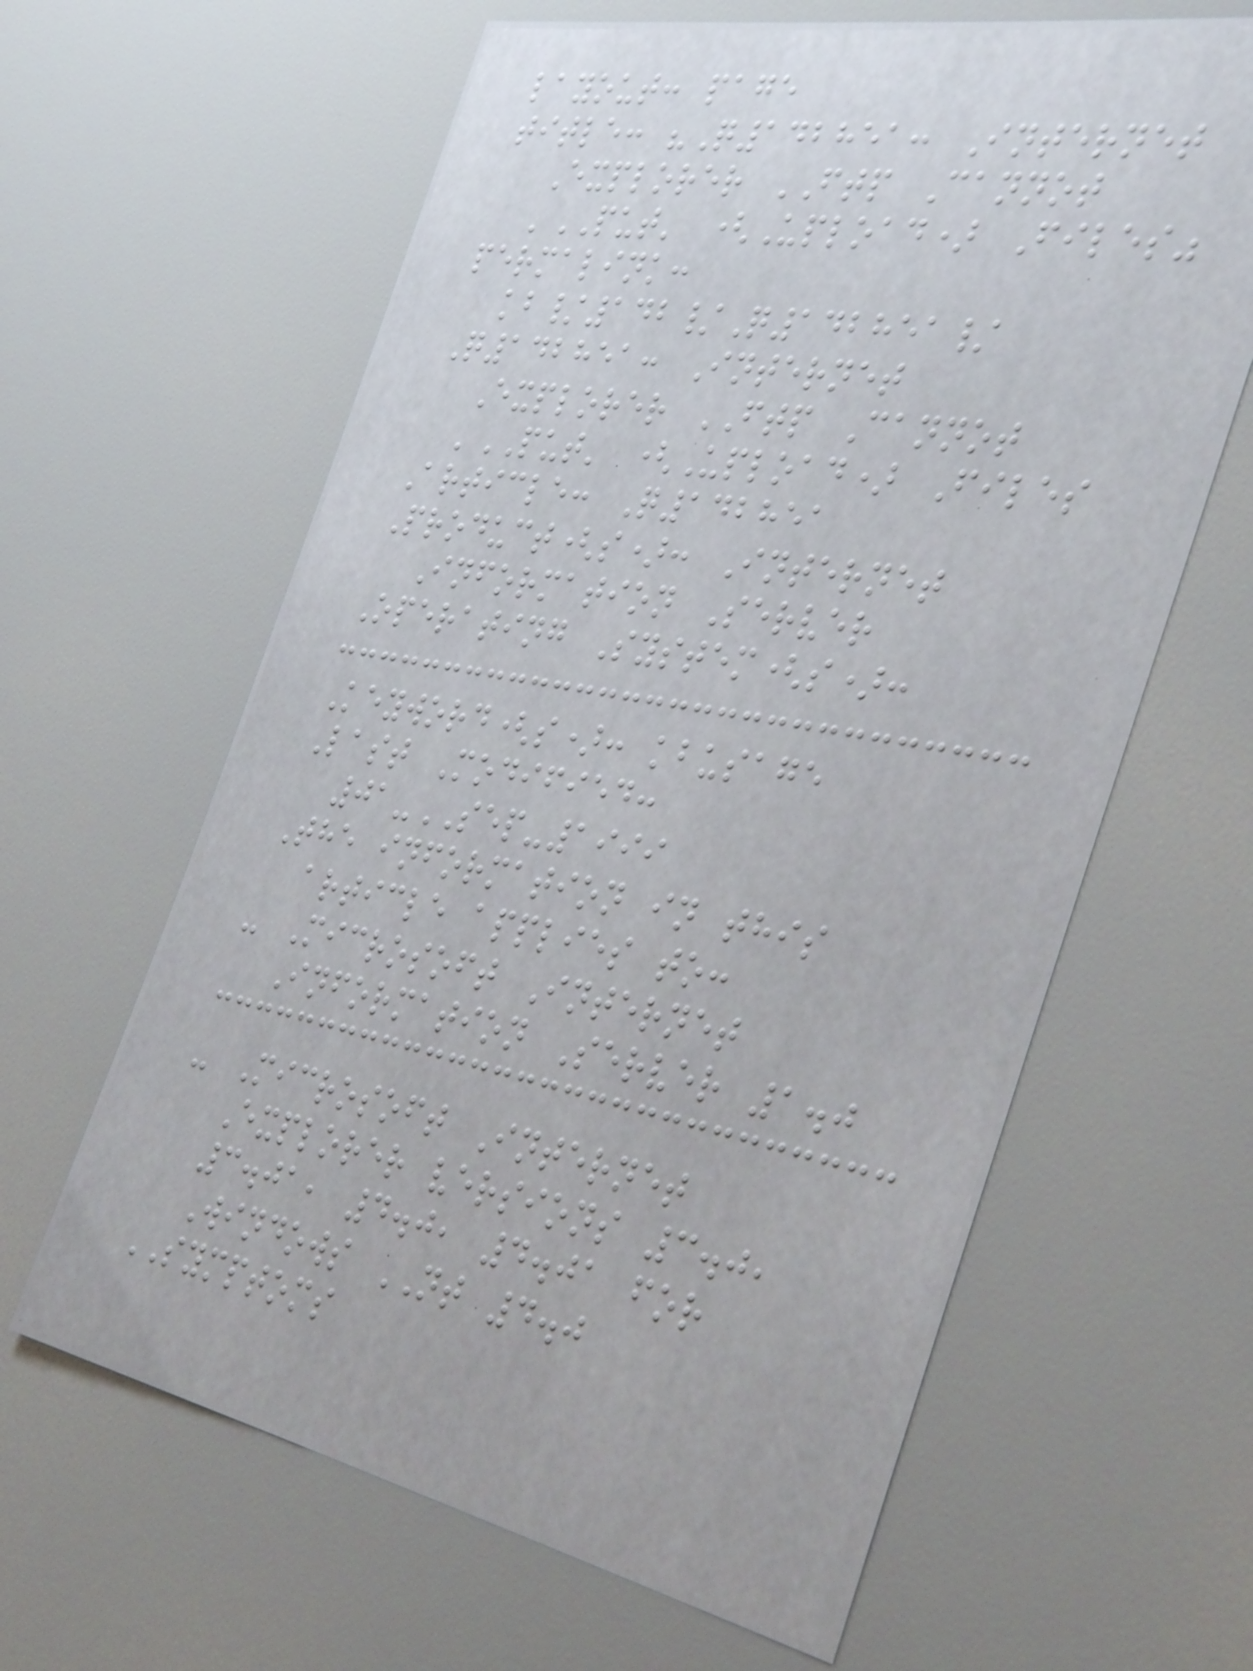layout: page
title: "Q142851: Internet
Explorer FTP Cannot
'PUT' (Upload) Files"
permalink:
kb/142/Q142851/
Q142851: Internet
Explorer FTP Cannot
'PUT' (Upload) Files
Article: Q142851
Product(s): Internet
Information Server
Operating System(s):
Keyword(s): kbusage
Last Modified:
01-SEP-1999
The information in this
article applies to:
- Microsoft Internet
Information Server 1.0
- Microsoft Internet
Explorer versions 3.0,
3.01, 4.0, 4.01 for
Windows NT 4.0
SYMPTOMS
